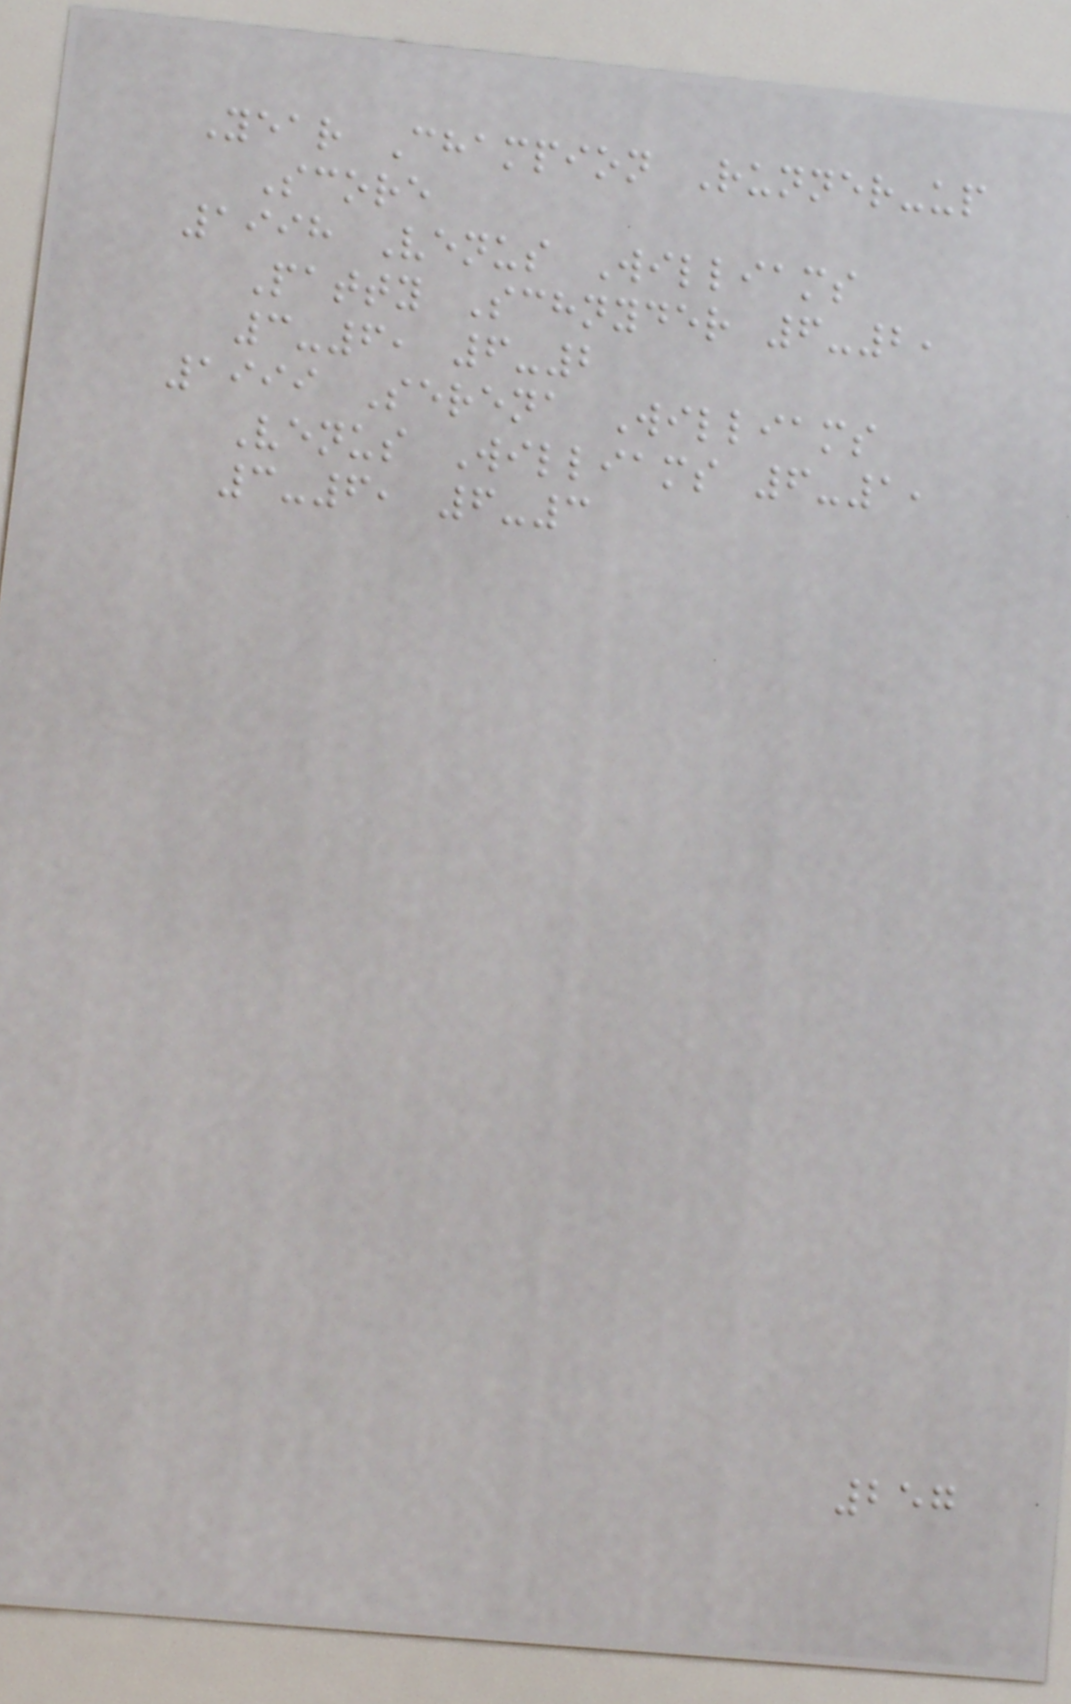Year Champion Runner-up
Score
1998 Venus Williams
Patty Schnyder 6-2,
3-6, 6-2
1999 Serena Williams
Venus Williams 6-1,
3-6, 6-3
257
